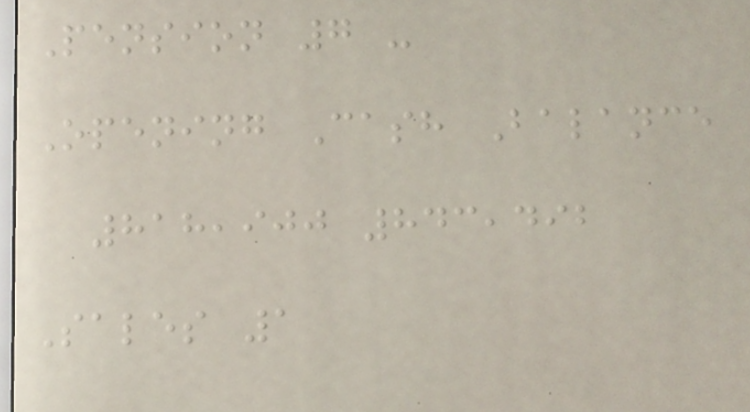Pension 7 -
Opening Cash Balance
818,900 843,492
Sales 1
